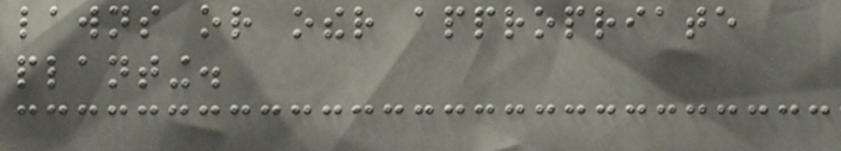lawns or other appropriate
planting.
